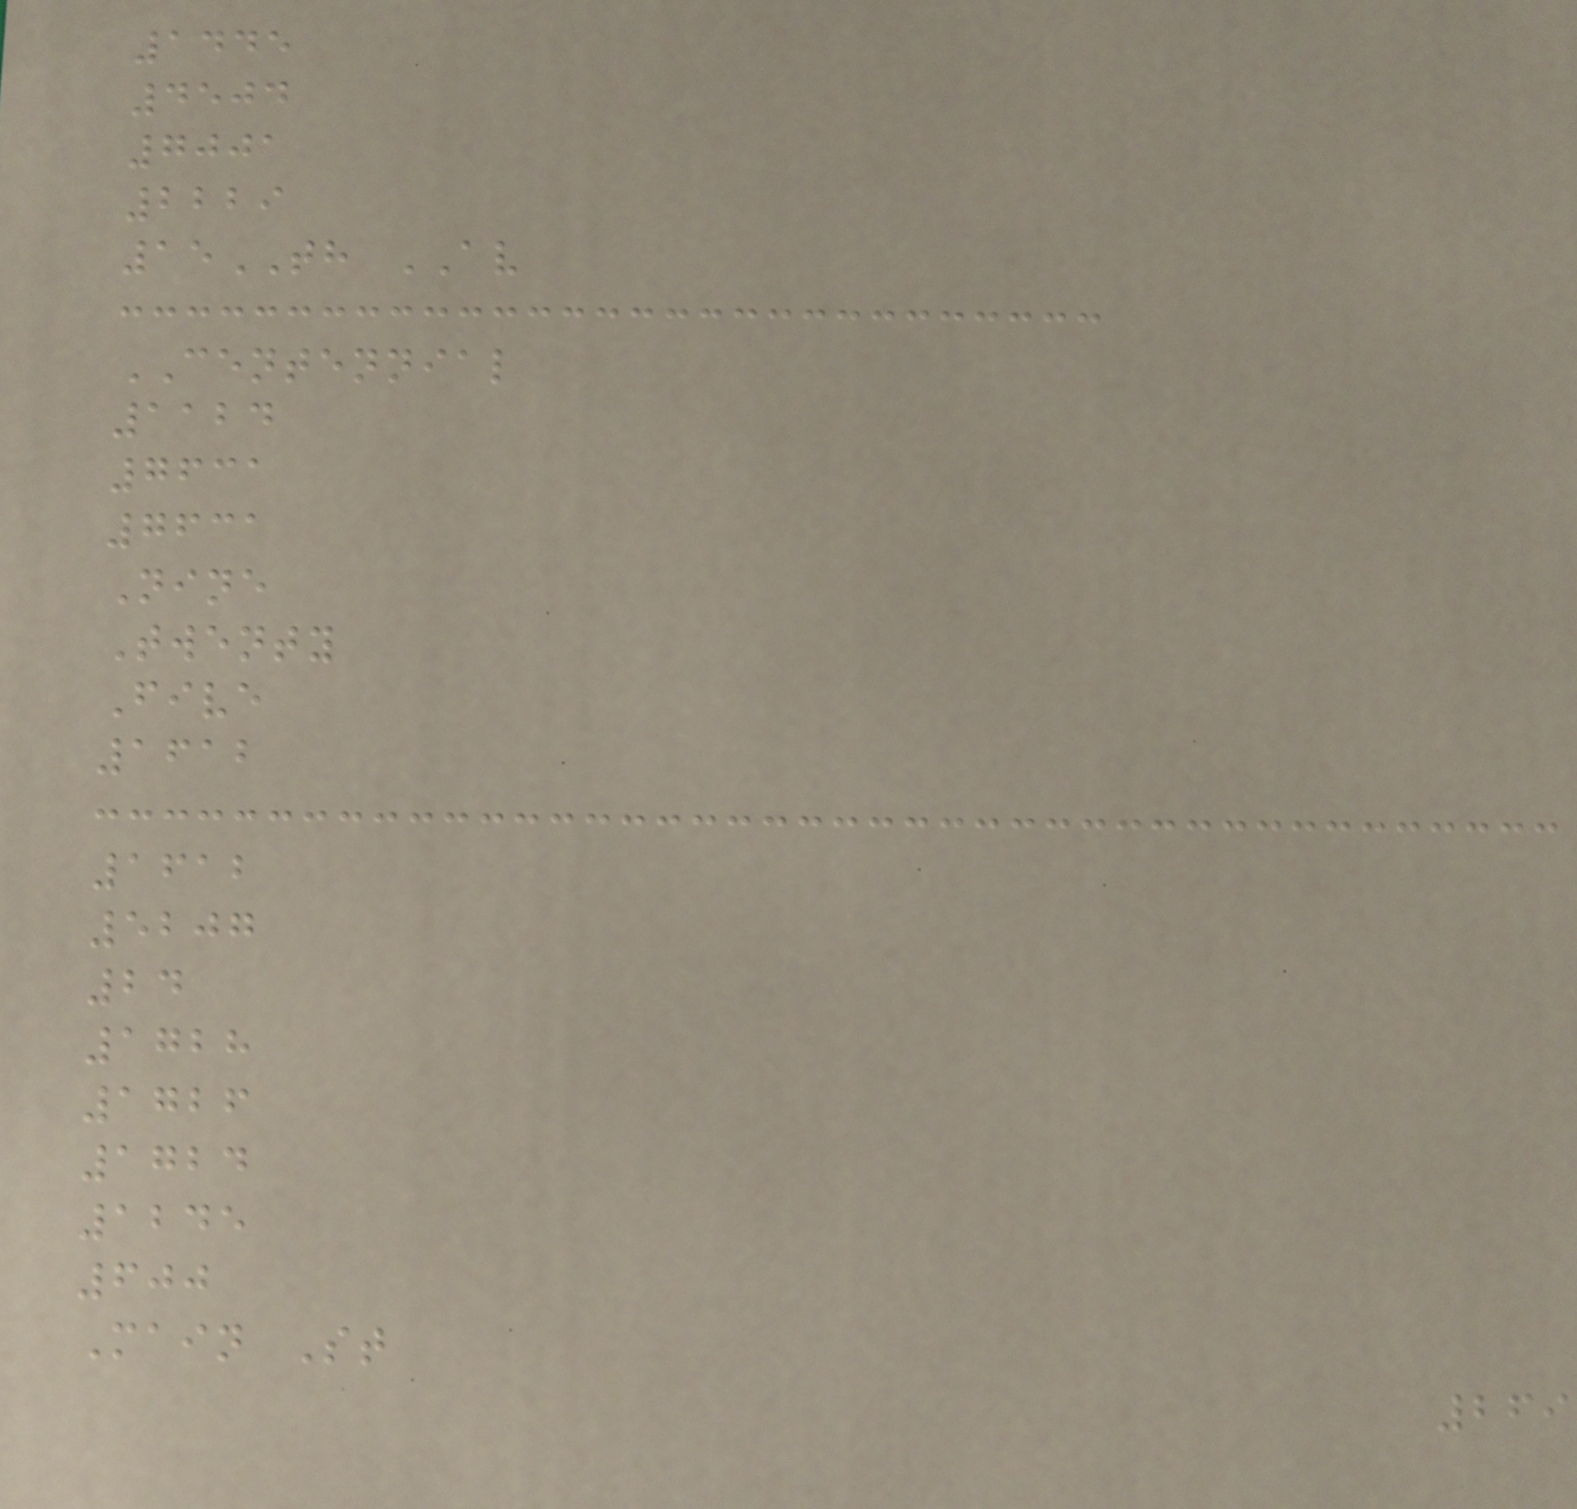1445
4504
7001
2229
15TH AV
CENTENNIAL
1124
7631
7631
Nine
Twenty
Five
1612
1612
5207
24
1728
1726
1724
1245
600
Main St
269
